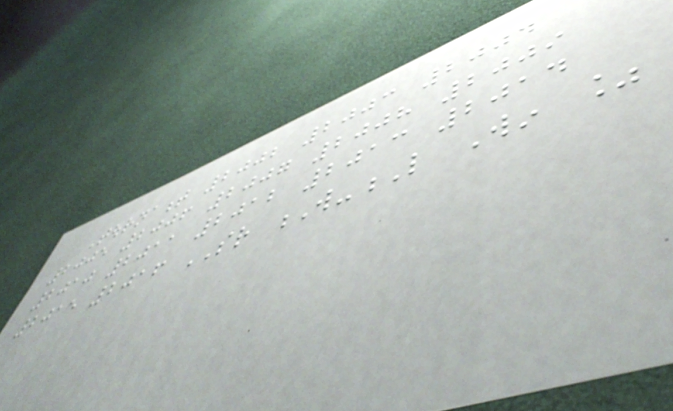Tournament 2002 2003 2004
2005 2006 2007 2008 2009
2010 2011 2012 2013 2014
2015 2016 SR W-L Win %
